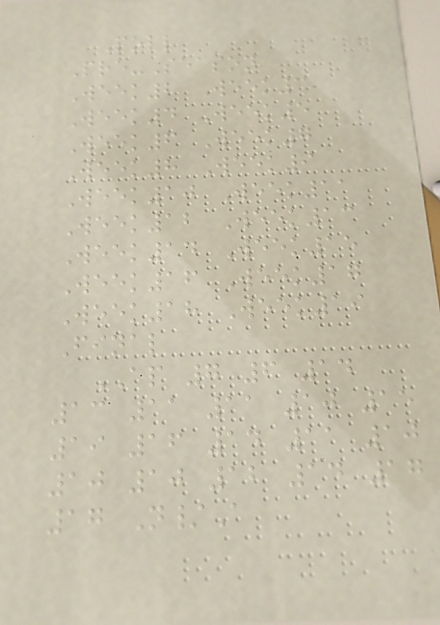Poll
Pre-Season
Week2 Week3
Week4 Week5
Week6 Week7
Week8 Week9
Week10 Week11
Week12 Week13
Week14 Week15
Week16 Week17
Week18 Week19
Final
AP 7 6 14
13 11 11 10 15
19 16 14 11 10
10 10 12 14 17
17 N/A
